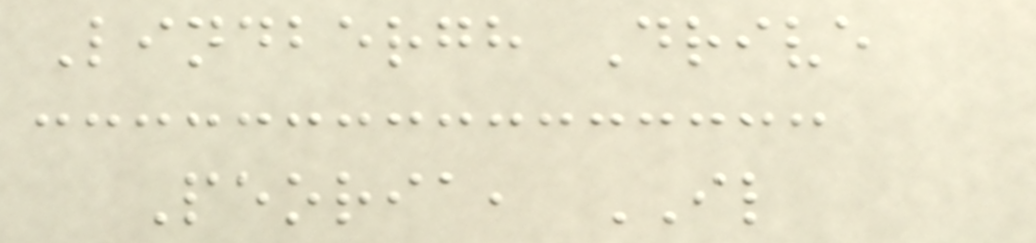Lindbergh Drive
Peoria, IL
